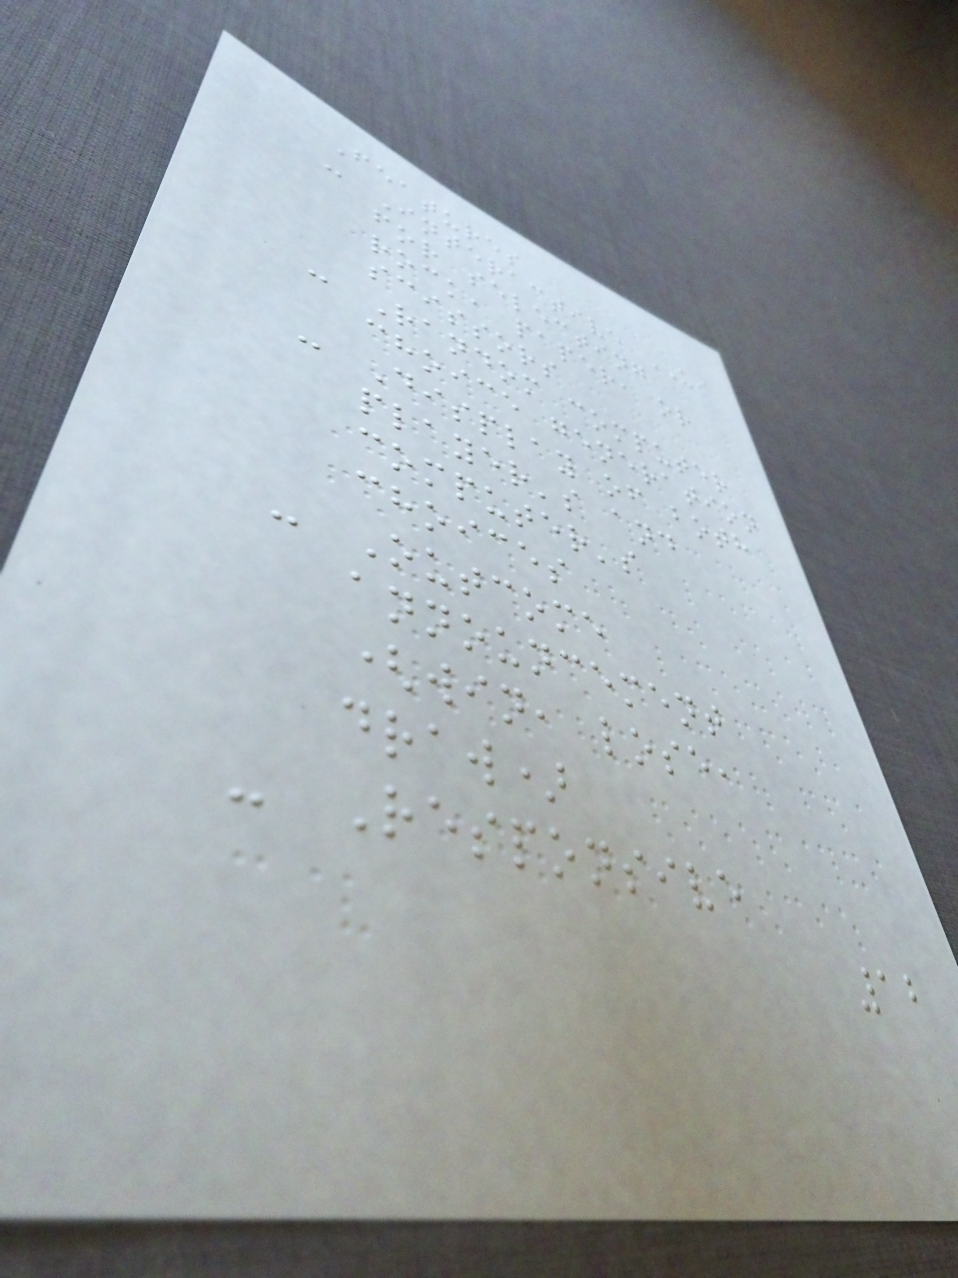Features
- Interactive UI
for selecting
rock, paper, or
scissors
- Random computer
choice generation
- Display of both
player's and
computer's
choices
- Outcome
announcement
(win, lose,
draw)
- Responsive
12
